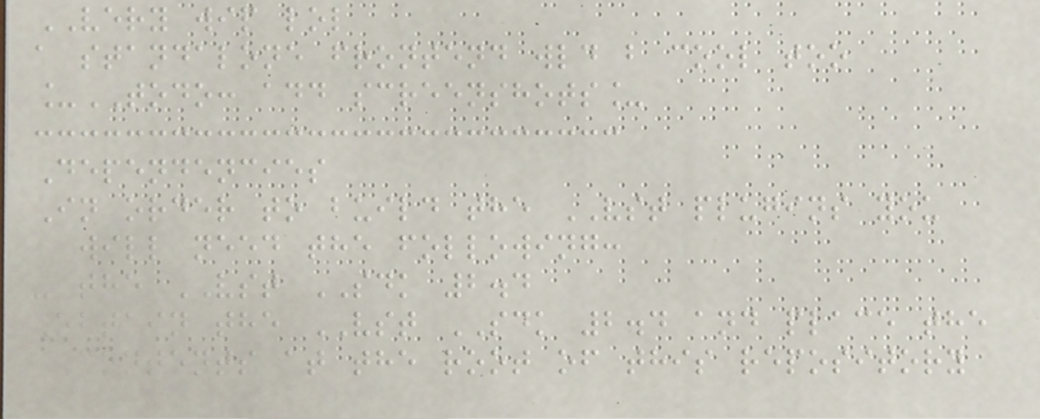VERY wip lol
a standalone frontend wld b cool too
_TODO: add screenshots_
Dependencies
In order to build the VST plugins you
will need the following:
- the VST SDK 2.4
Obtain the VST SDK 2.4 and place the
contents at the root of this repository
